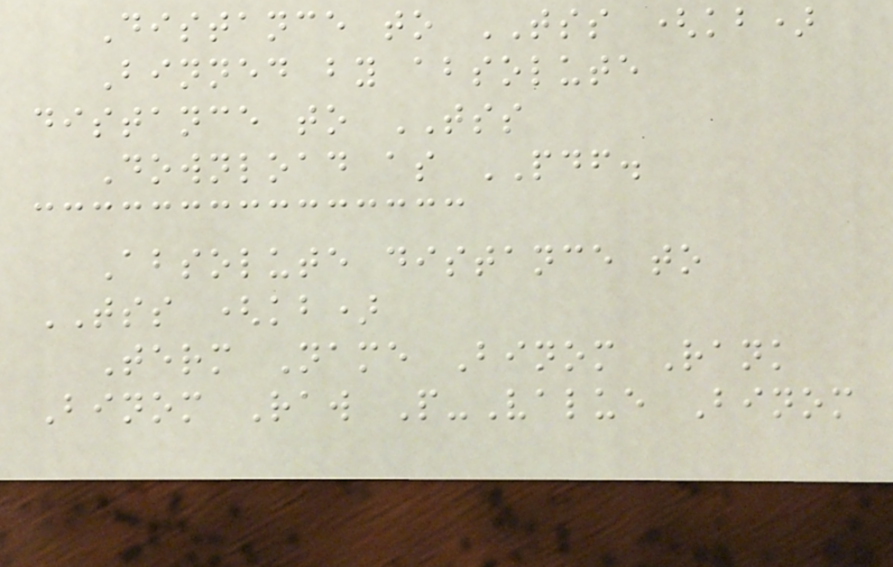Distance to TSS (kb)
Binned by absolute
distance to TSS
Download as PDF.
Absolute distance to
TSS (kb)
Term Name Binom Rank
Binom Raw P-Value Binom
